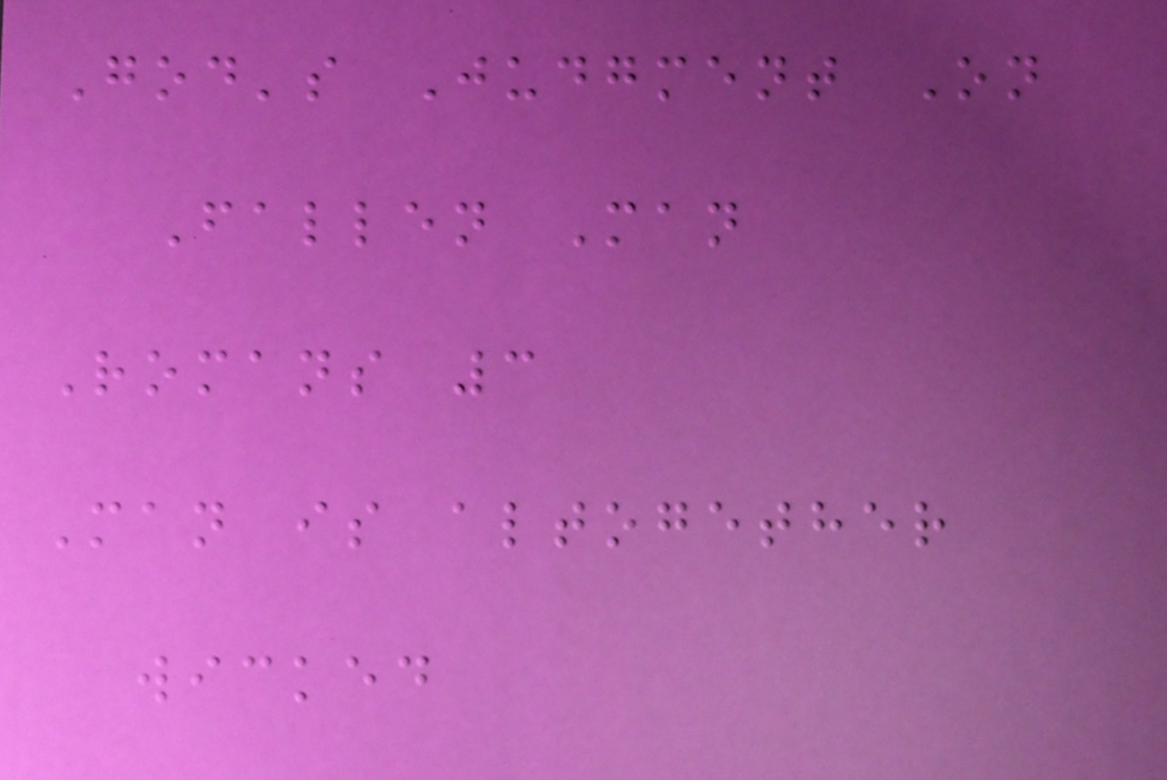God's Judgment On
Fallen Man
Romans 3
Man is altogether
wicked
